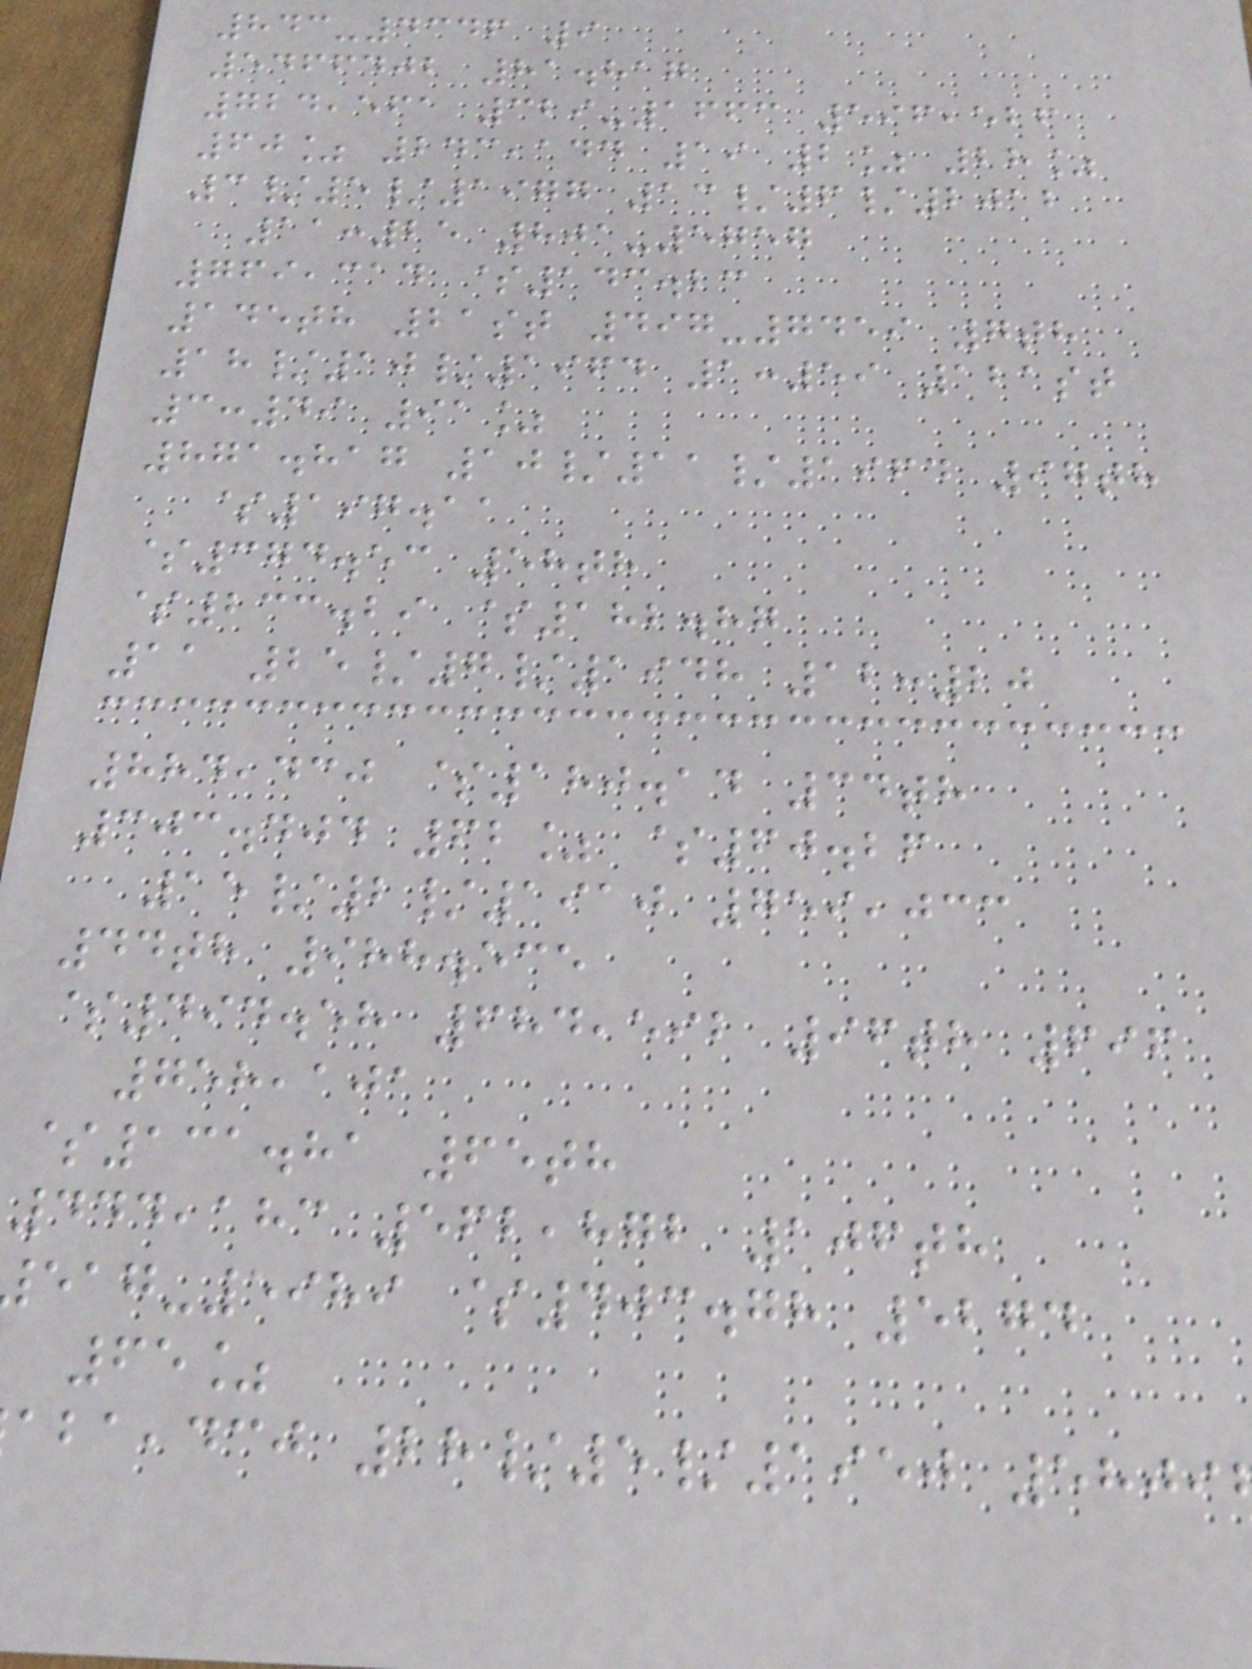843-4346 9
5466402 81.817
724,561 329-1663 596,526
60% 243,144 19 2% 28%
3/5/1977 13/6/2012
11:25 801-5757
769,314 $143.23
145th 21st 497-7459 7th
18/10/1964 1:59 121st
3:49 91%
871.817 10/11/1964 97th
$197.11
$374.53 58th
$233.29 $182.87
11 25/7/1948 12:20
884,430 $180.14 34th
303.404 62% $60.26
15/2/1910 759,033
44th 988.535
$494.58 684,592 96th 696
758,101
$131.81 65th
444,183 562,872 106th
-5989 $403.78 5274
65%
,dcj 28/5/1950 5809
